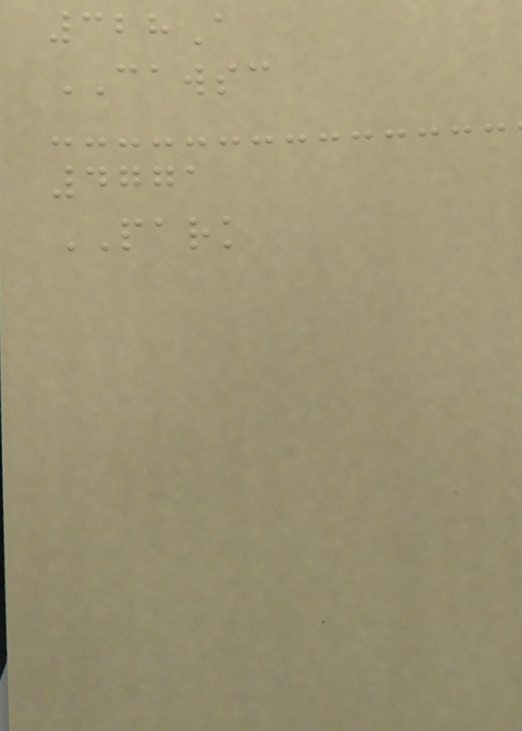328A
CAWSC
4771
PARK
